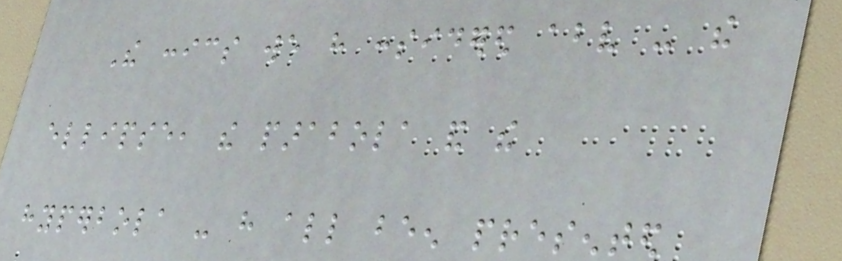The conics we have considered above - the
ellipse, the parabola and the
hyperbola - have all been presented
